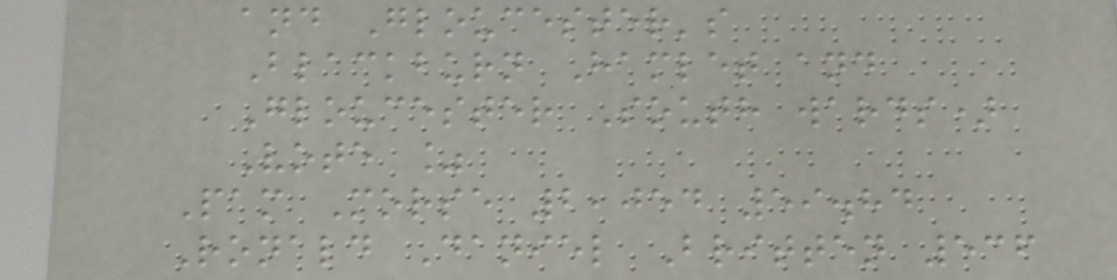and Gloucester's
Blackburn Hamlet and
Gloucester South wards)
Vote %
Pam Morse 2,054 59.84
Ronald Daniel Britten 536
